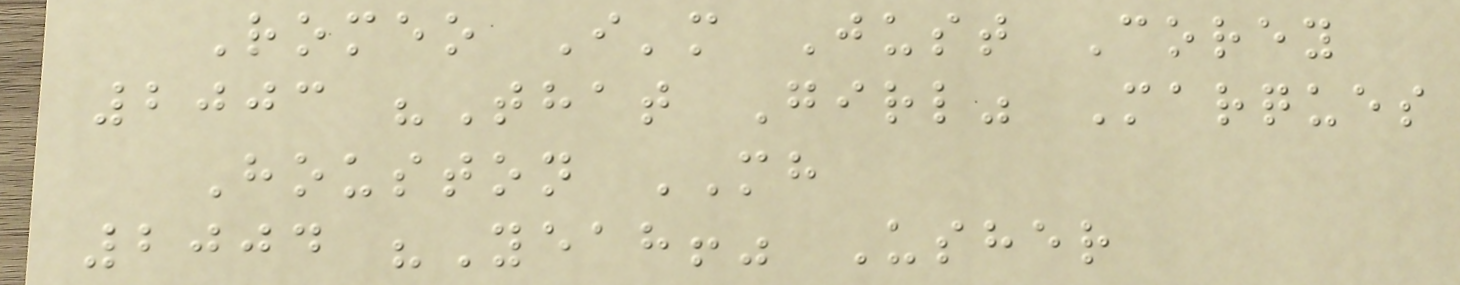Romeo I'm Just Corey
2003 "That Girl" Marques
Houston MH
2004 "Yeah!" Usher
